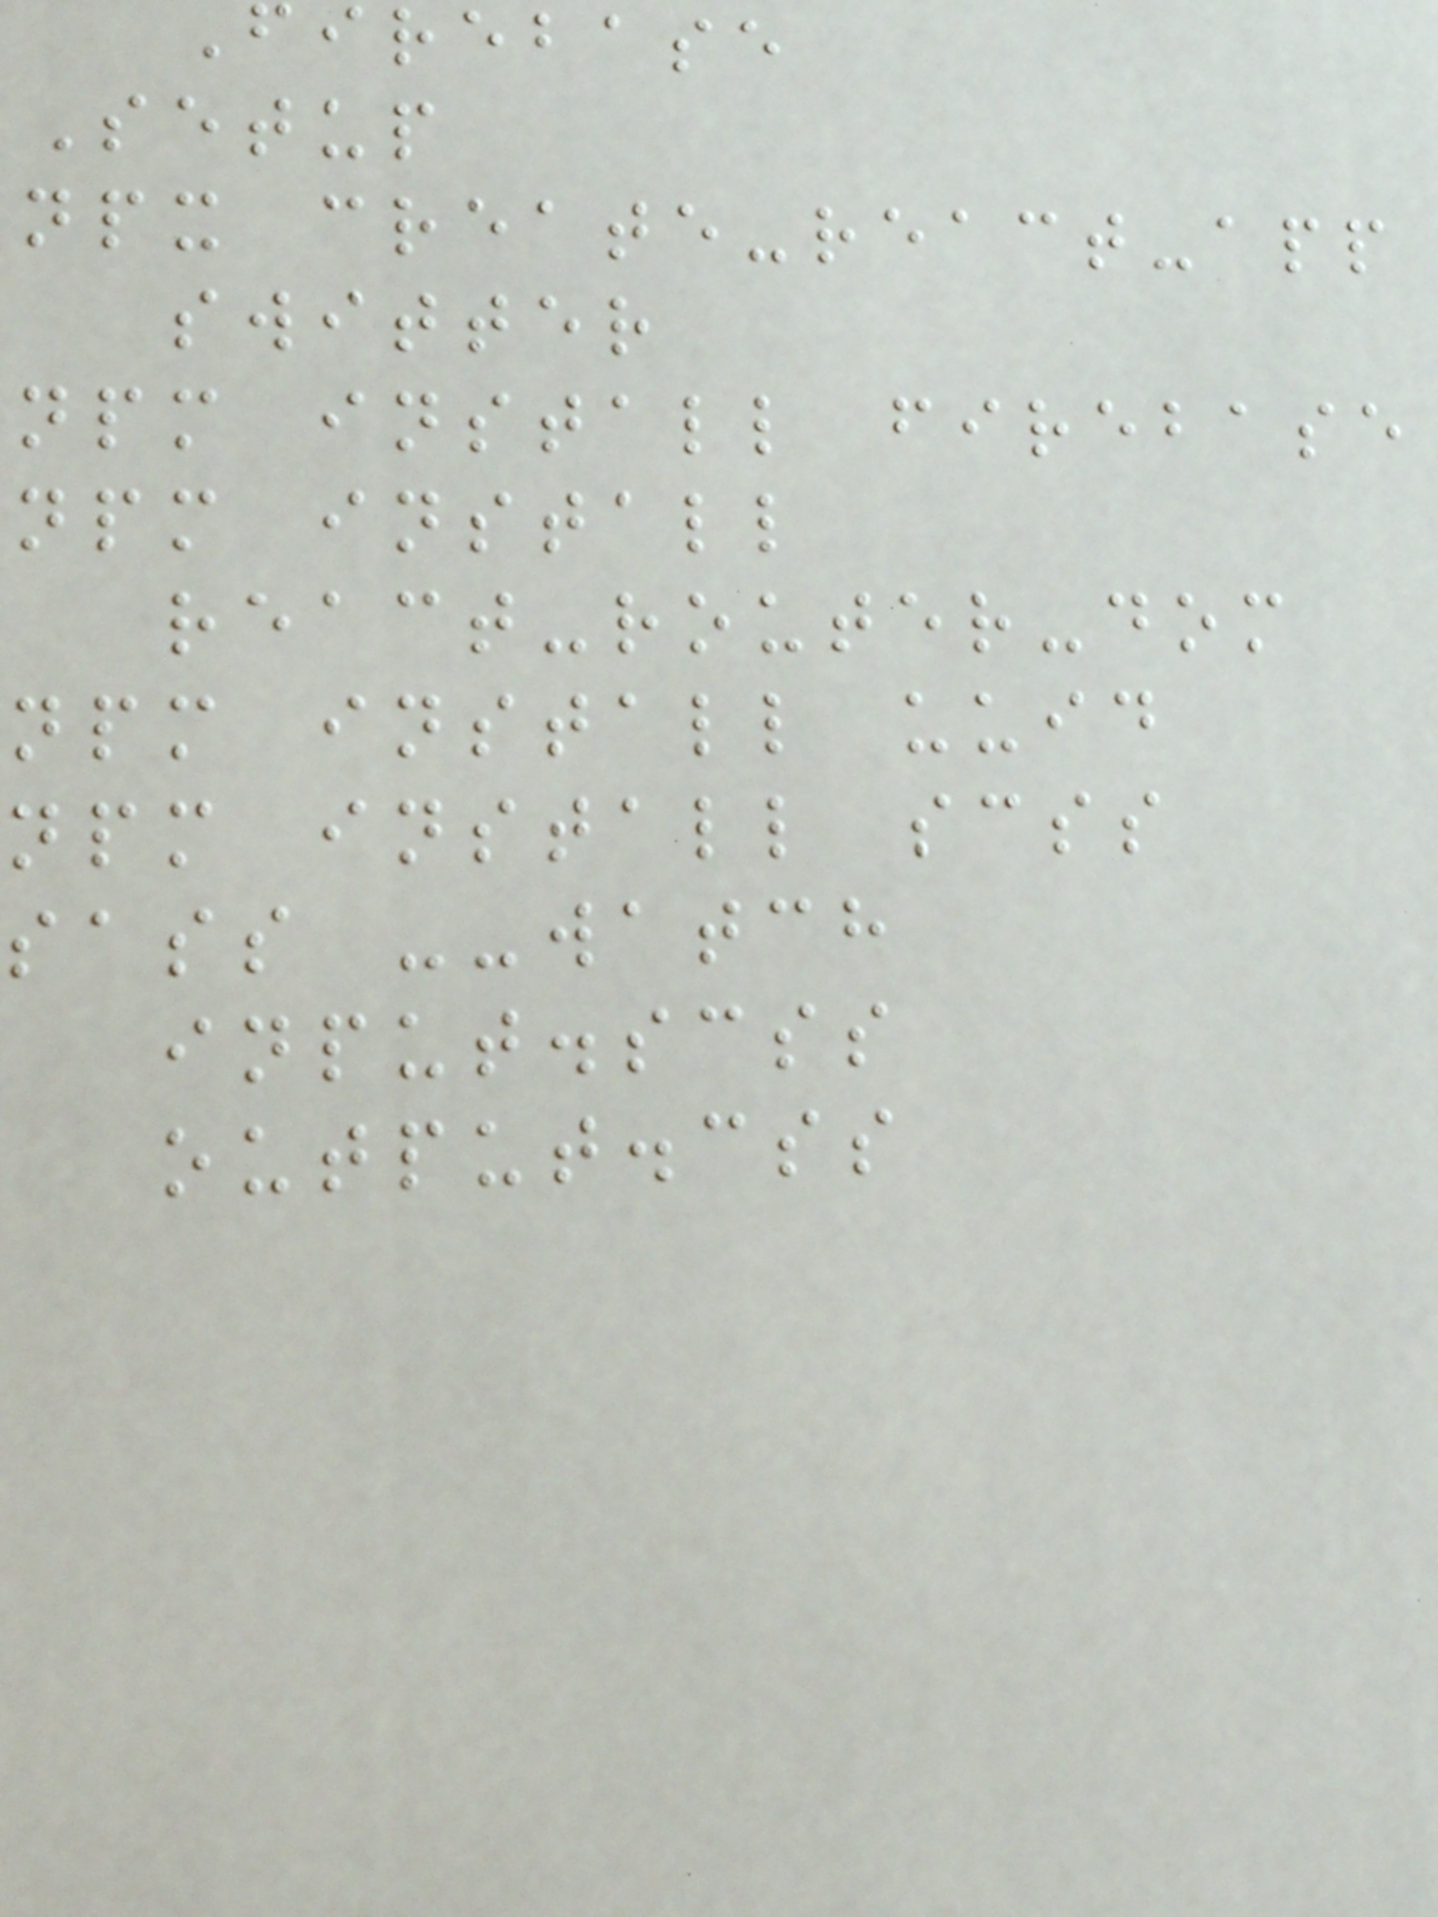irebase
Setup
npx create-react-app
switter
npm install firebase
npm install
react-router-dom
npm install uuid
npm install scss
sass --watch
input.scss
output.css
